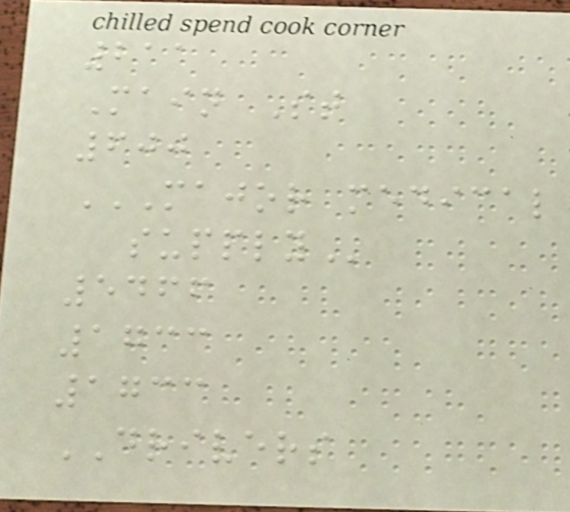211
Main St
600
MAJOR MEDICAL
SUPPLY
5466
1733
1733
DRIVERS
